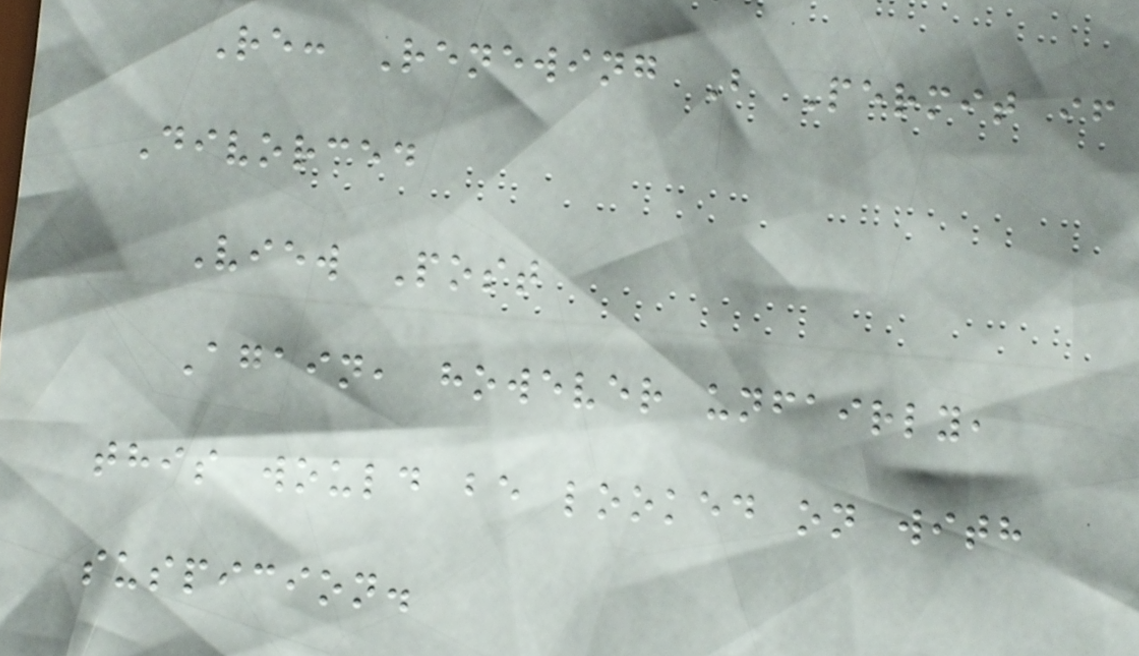Re: Renewing B Permit if
Divorced
View Post
Again, however unfairly,
this would be looked on with
suspicion.
